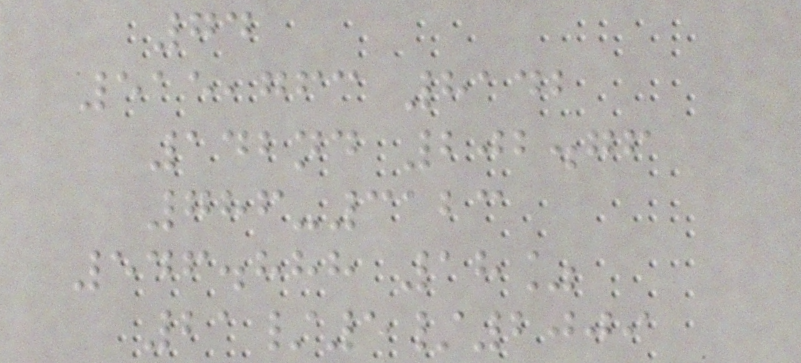74
515,763 8142
142nd 202.76
786-3123
546.888 18%
21/5/2009
